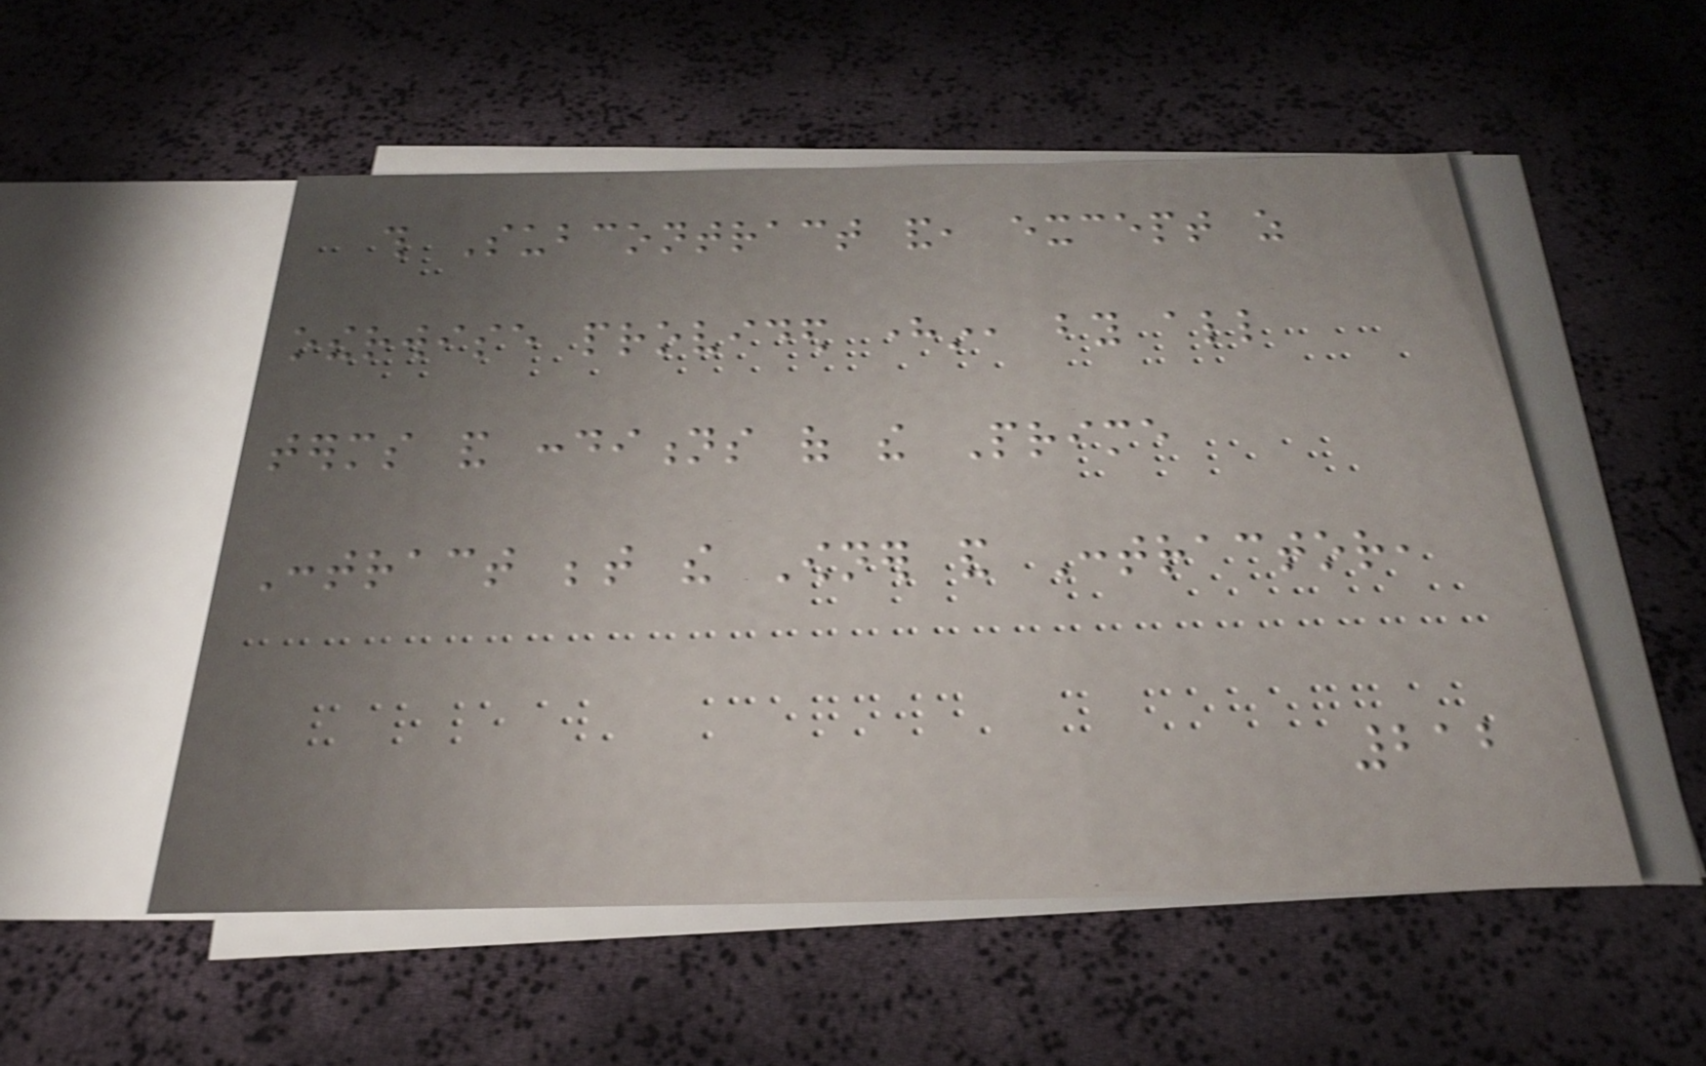this Subcontract and, except as
otherwise provided herein, by all
terms and conditions of the Prime
Contract between the Owner and Contractor,
212
